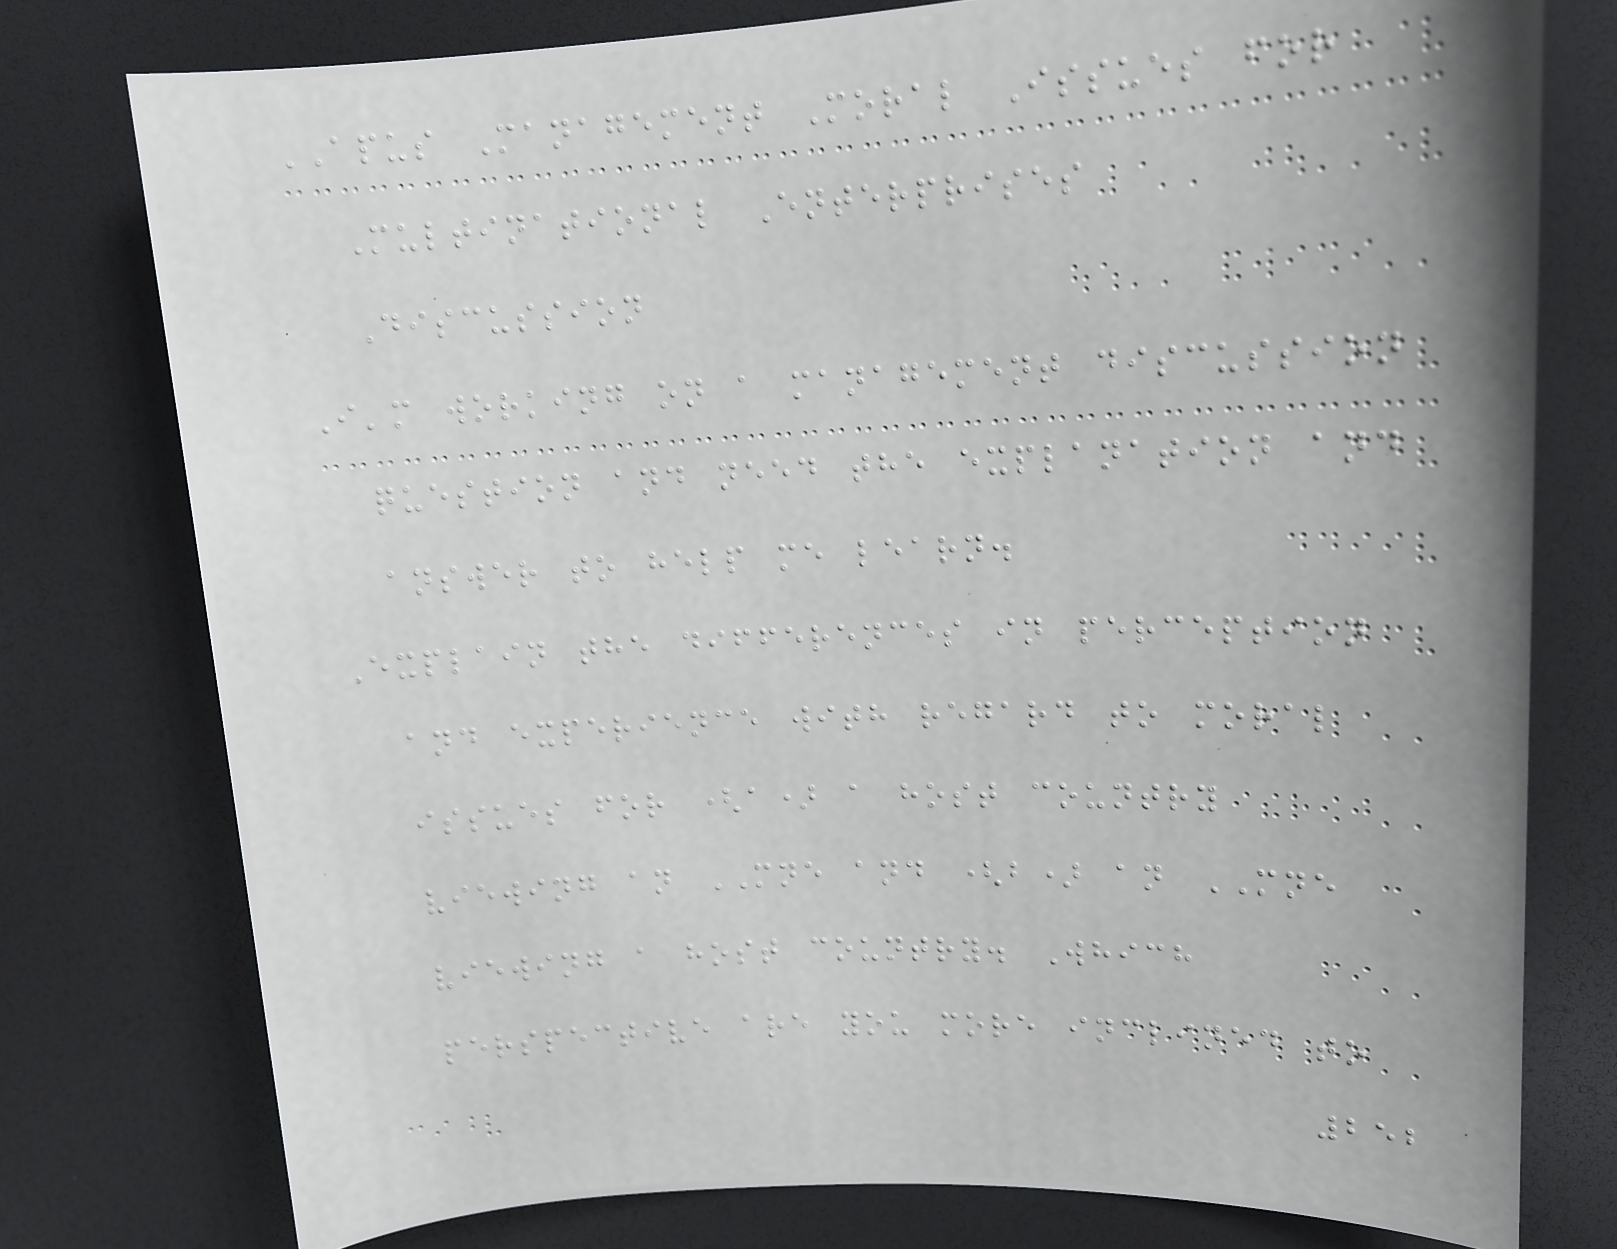APUS Management Moral Issues for
Multinational Enterprises
Discussion
I'm working on a management discussion
question and need the explanation and
answer to help me learn.
Explain the differences in perception
and experience with regard to moral
issues for (a) a host country
viewing an MNE and (b) an MNE
viewing a host country. Which
perspective are you more inclined to
252
